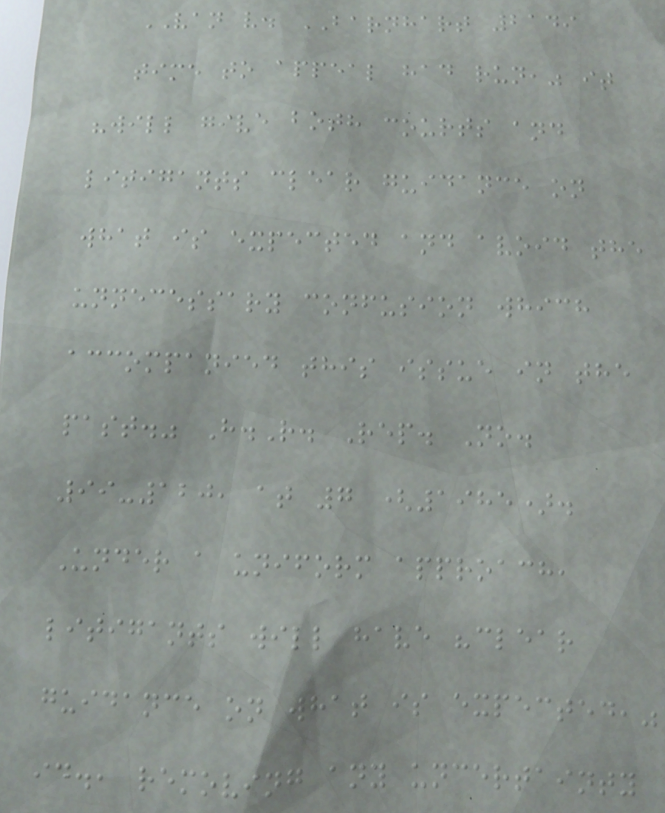VAN v. BARNHART 2149
time to appeal had run," it
"will give both courts and
litigants clear guidance on
what is expected and avoid the
unnecessary confusion which
accompanied this issue in the
past." H.R. Rep. No.
99-120, at 7 (1985).
Under a uniform approach,
litigants will have "clear
guidance on what is expected,"
id., removing any uncertainty
